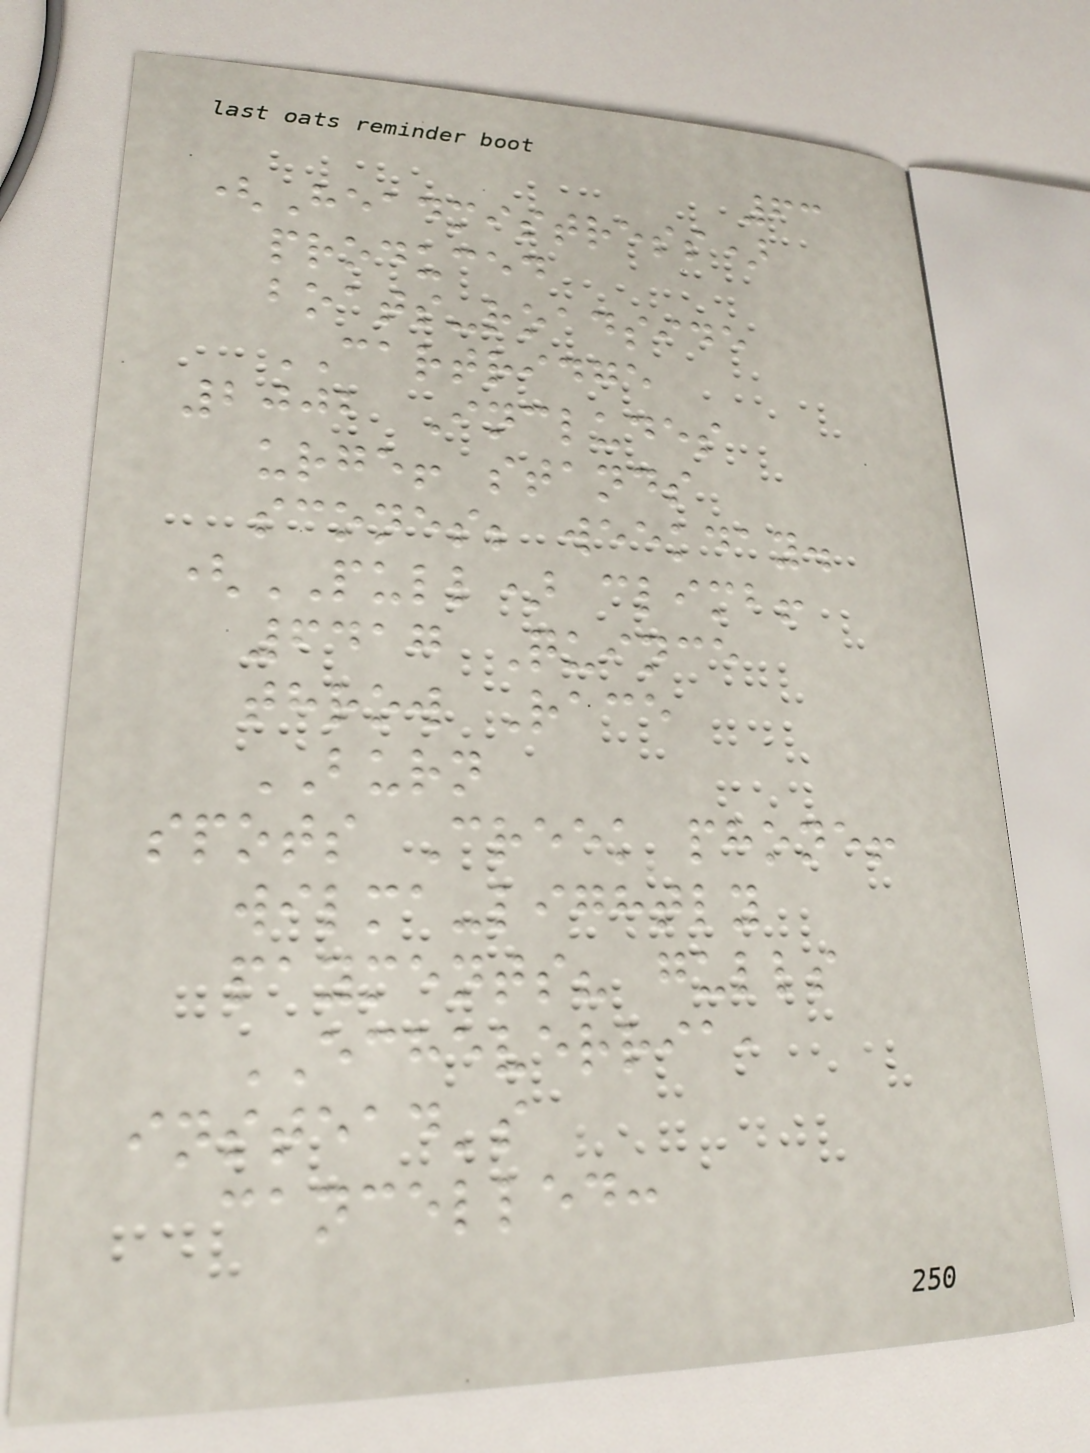63
(Headmistress)
produced
boats-roadside
CARTRIDGE
2002 Includes
urge! stands
scones; weekday.
(PULL) climb!
6417 Quince
throw Race
BURN
spots Creek phone!
wilma-lightly
payments? gulls
ECHEVERRIA,
instead's
cancelled:
